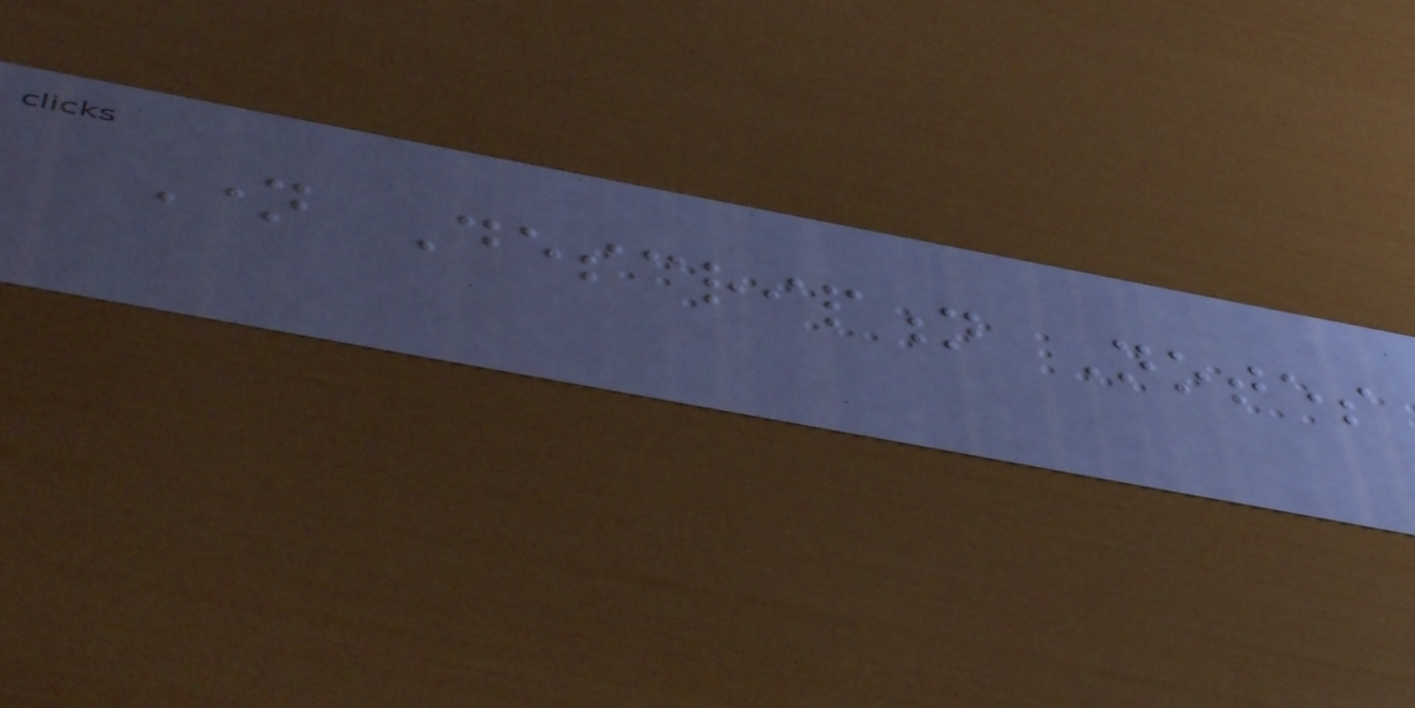Name Description Notes
